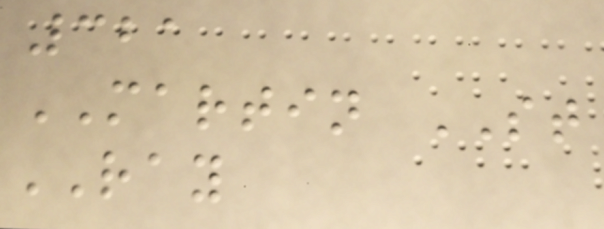321
MARTIN ST
RAY
